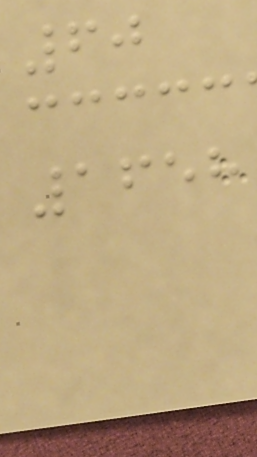60
1658
